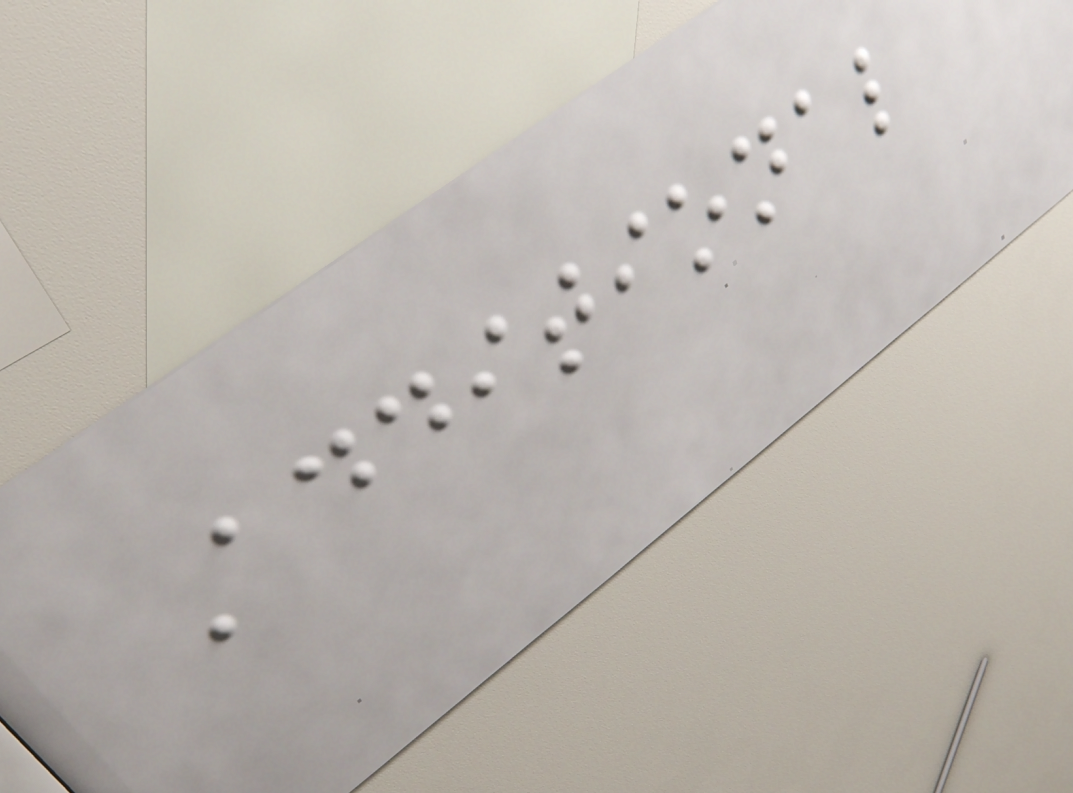Additional
